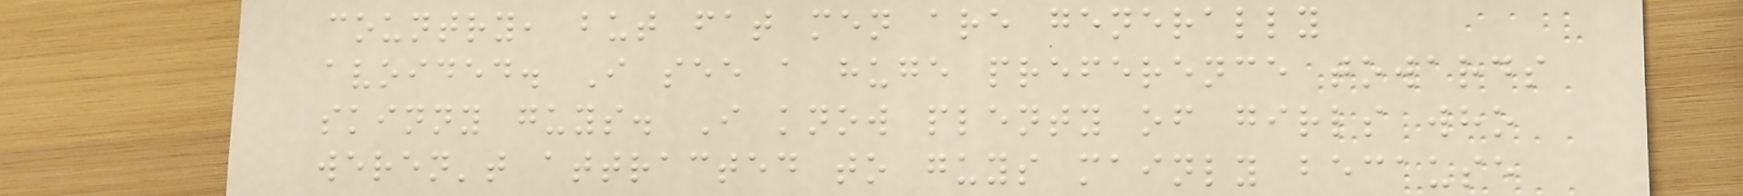country, but fat men are generally
avoided. I see a huge preference towards
skinny guys. I know plenty of girls who
weren't attracted to guys mainly because
